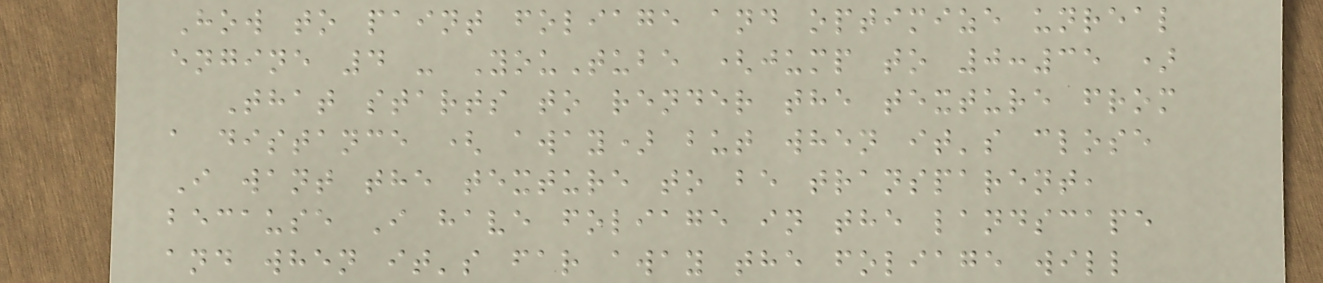How to paint foliage and optimize unreal
engine 4 - YouTube (jump to 0:35 )
That starts to render the texture from
a distance ( away) but when it's close
I want the texture to be transparent,
because I have foliage in the landscape
and when it's far away the foliage will
